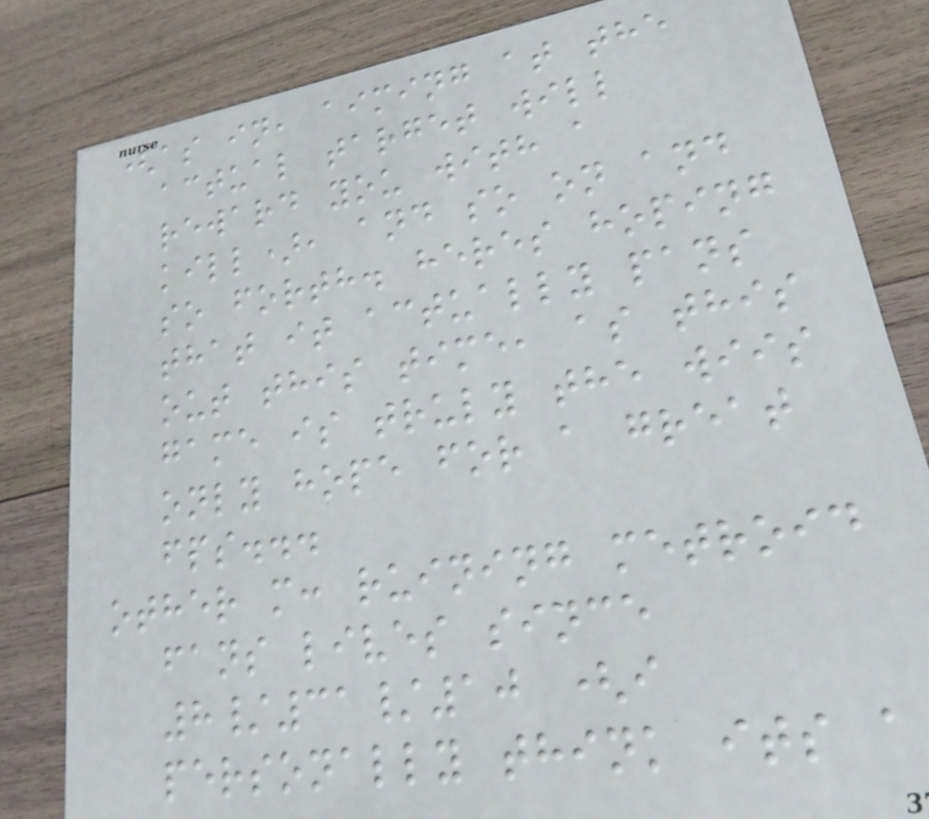(as in, aiming at the
actual target will
reward you with a
kill), and so on and
so forth. heres hoping
that it actually pans
out this time, as this
game is truly the wiis
only hope for a great
fps...
other m: ruining metroid
fans lives since
8/31/10 (i
personally think its a
